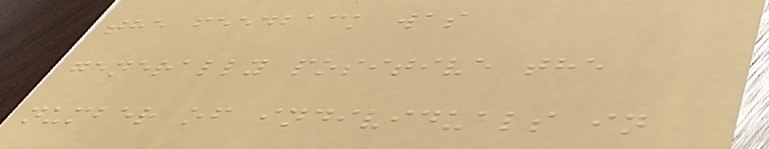the feedback was
generally positive the
number of individuals in
